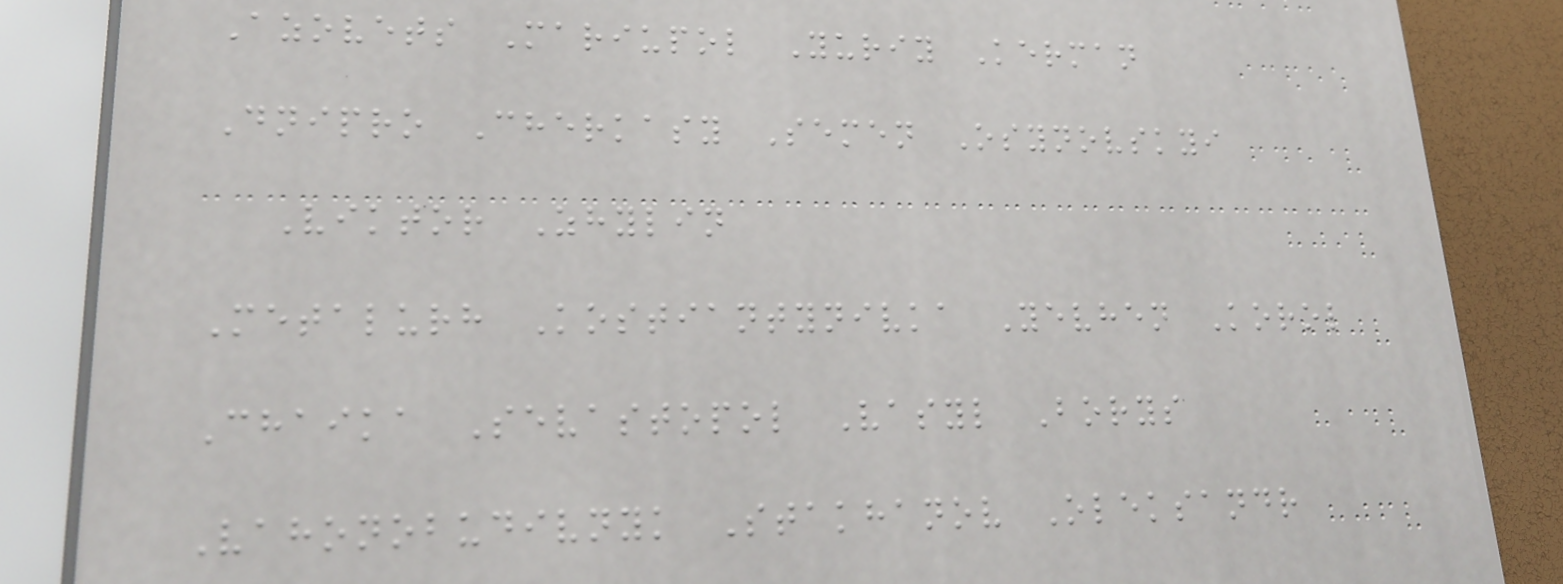Azovets Mariupol Yuriy Kerman
Dnipro Cherkasy Semen Osynovskyi
Viktor Zhylin
Metalurh Kostiantynivka Yevhen Korol
Chaika Sevastopol Vasyl Borys
Vahonobudivnyk Stakhanov Oleksandr
